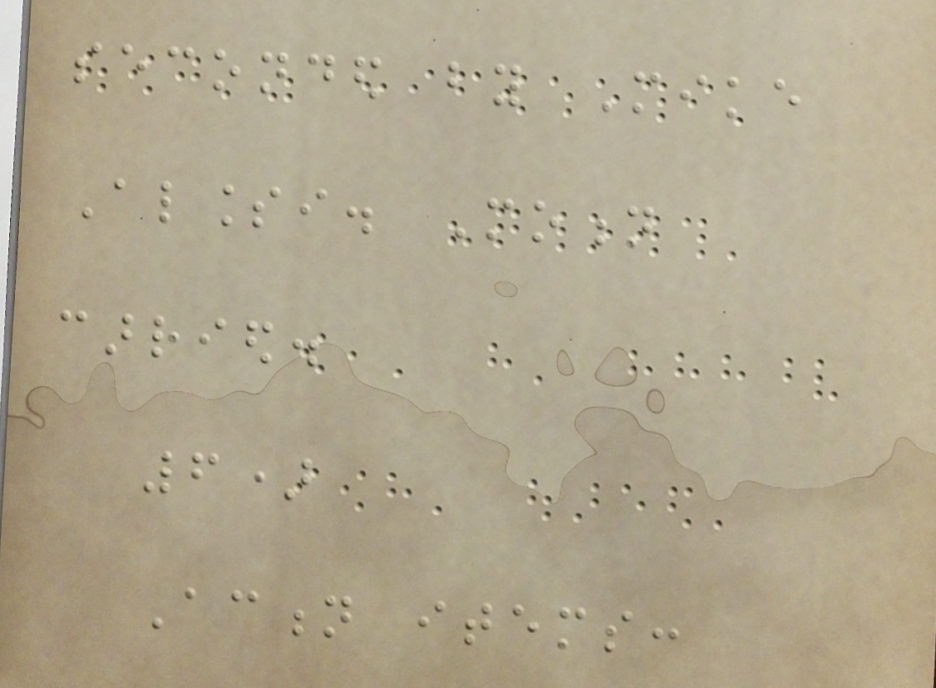seconded by Mike
Allessi. Motion
carried.
6)
Action items:
